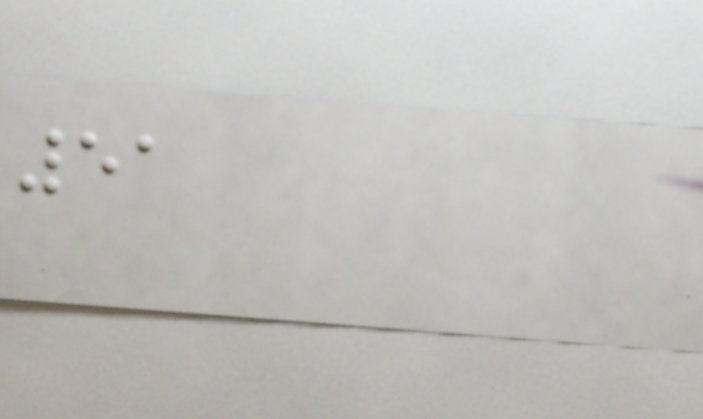51
